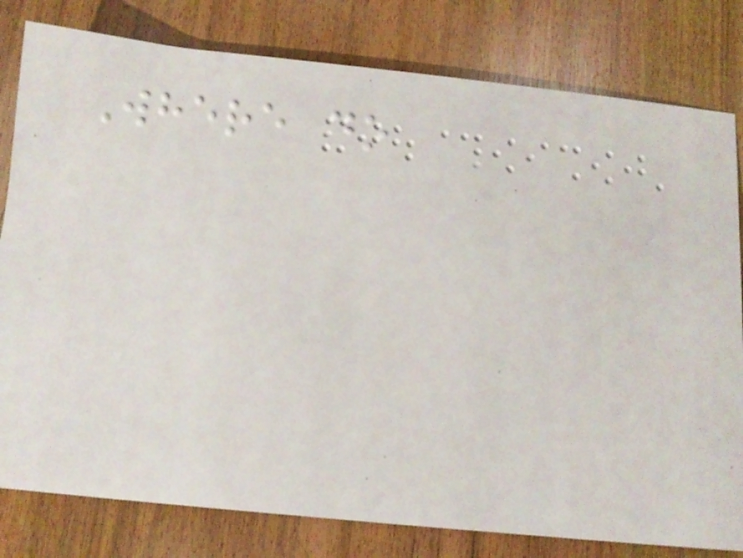Where do
